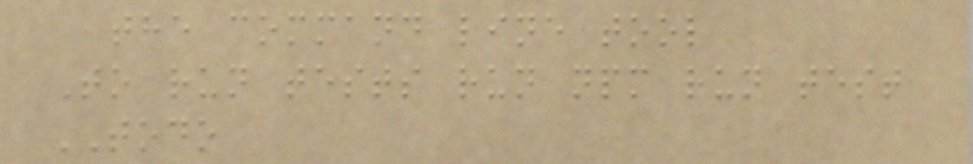the command line tool
To run tests run npm run test
TODO
